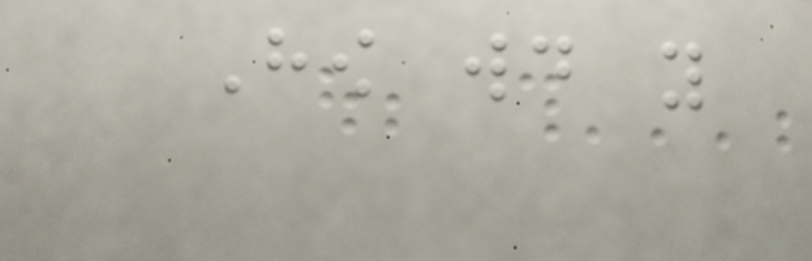How would you
